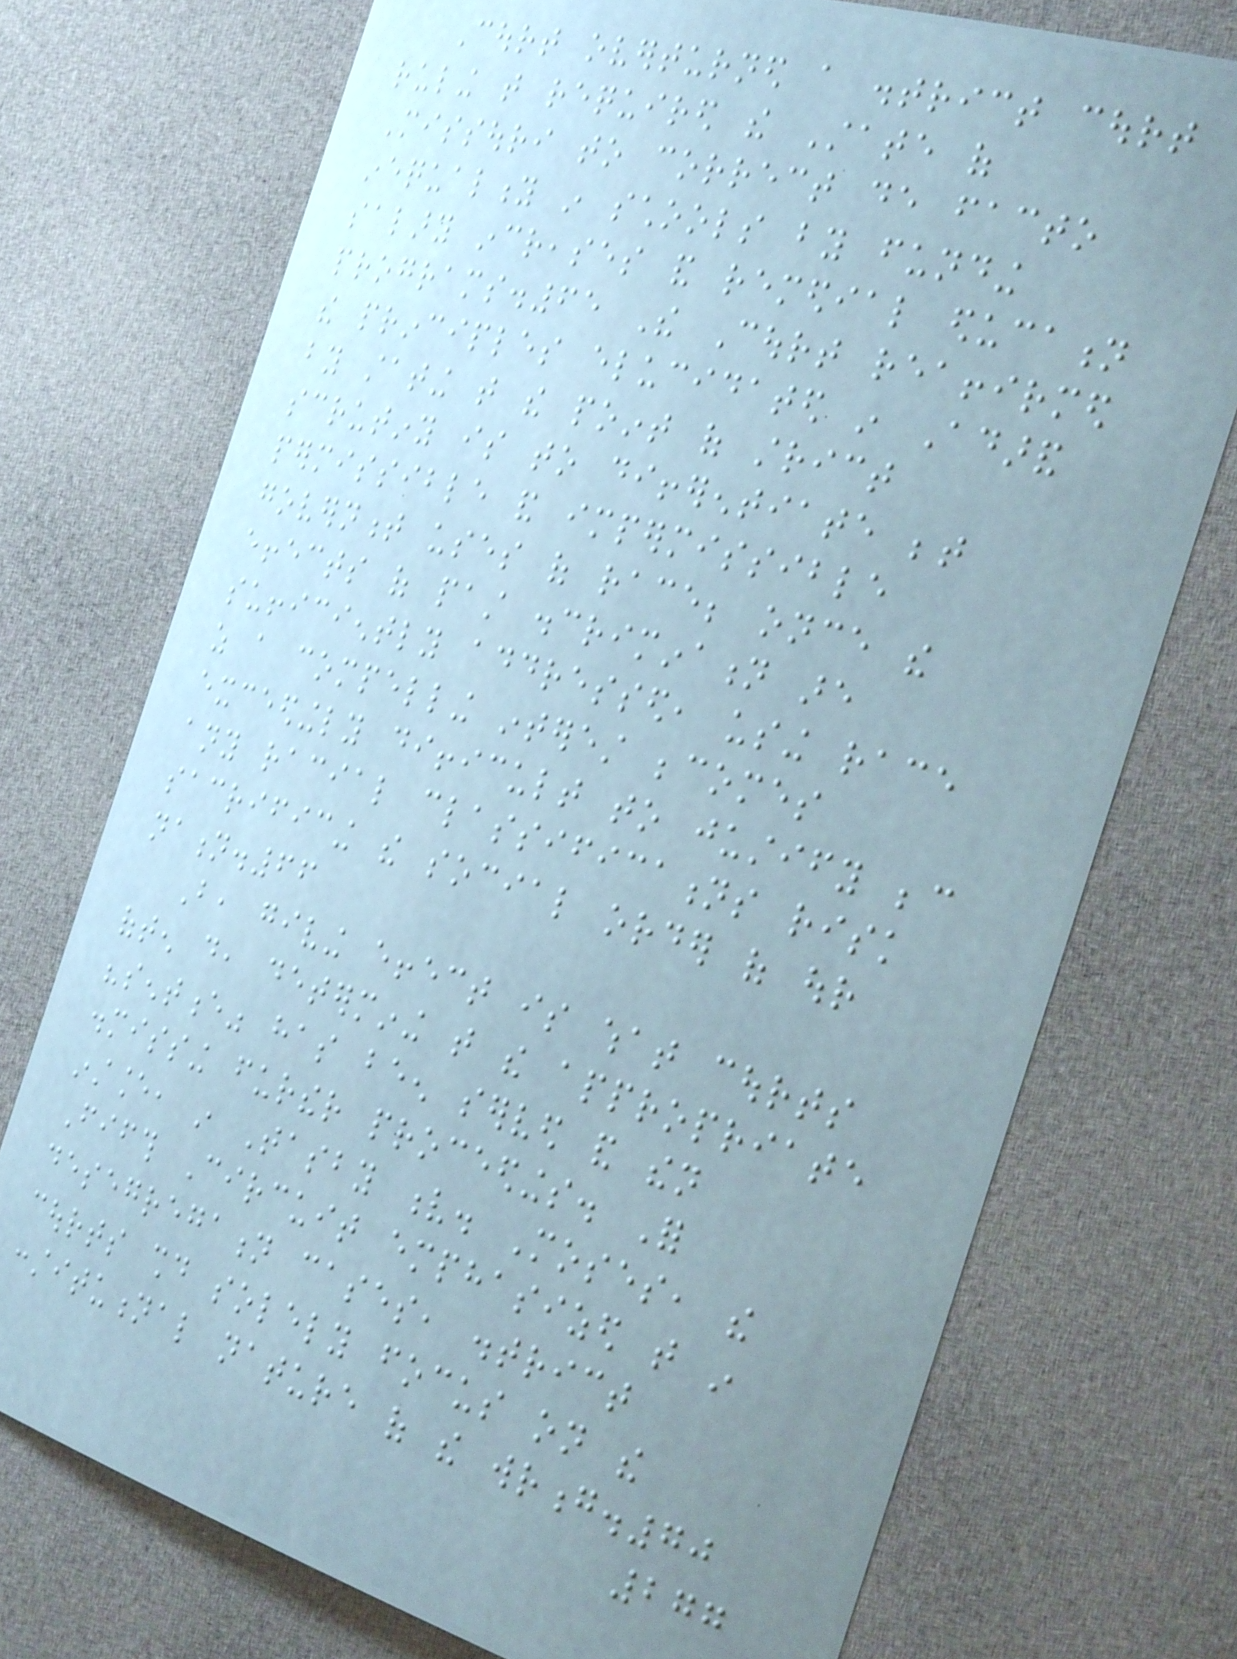Court overturned a district court
ruling that required the State of
Missouri to correct de facto
inequality in schools by funding
salary increases and remedial education
programs.65 The Court reaffirmed
the principles elucidated in Adarand
by stating that the point of strict
scrutiny is to differentiate between
permissible and impermissible
government uses of race; once the
effects of past discrimination are
sufficiently addressed, using race
as a compelling interest becomes
exceedingly difficult to justify because
any racial classifications risk
sacrificing the social order of our
nation.66
But, giving effect is what courts
often do, determining that the appropriate
"sentence" has been served and then
dismissing further proceedings. For
instance, in Tasby v. Moses, the
Fifth Circuit emphasized that in
desegregation cases, district
courts should solely focus on the
constitutional nature of the wrong.70
277
